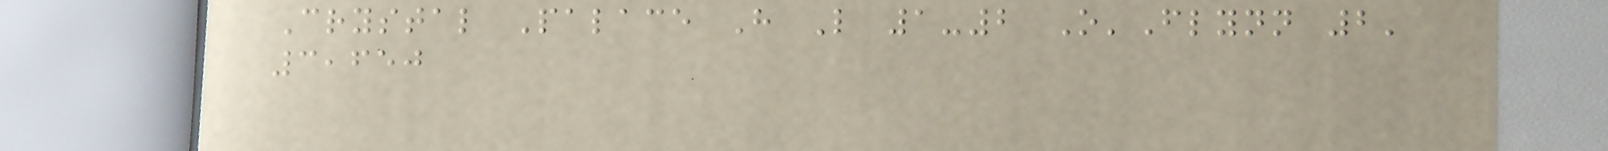Crystal Palace H L 1-2 O'Flynn 2'
3,650
